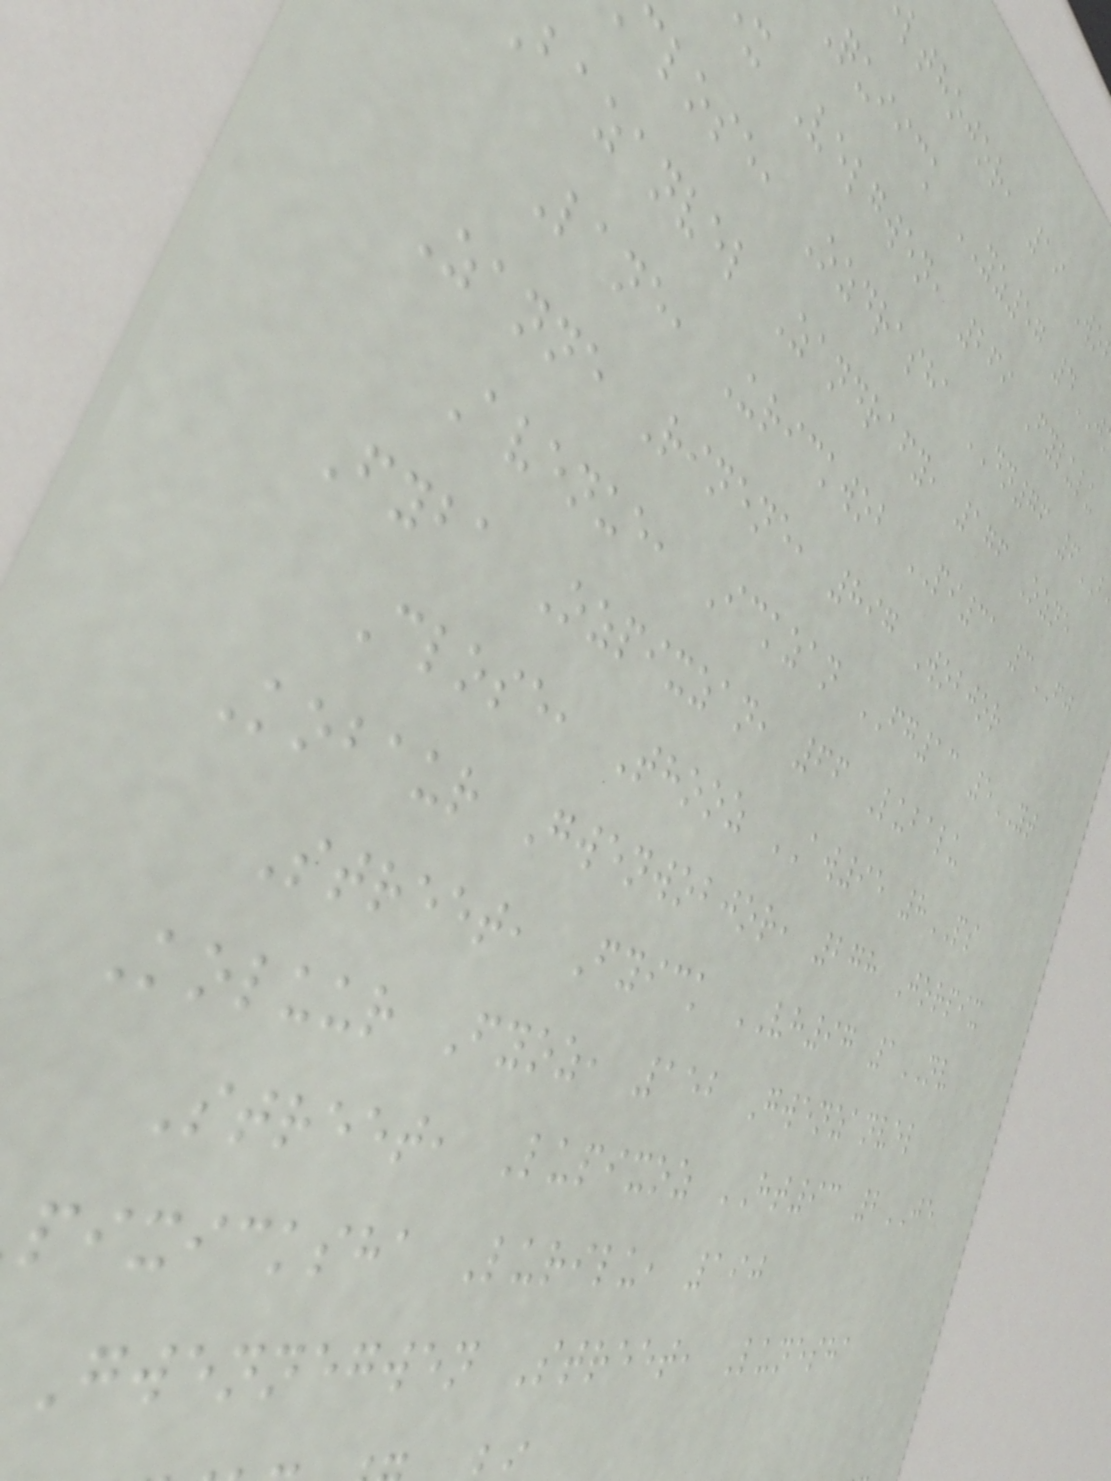lthojor, 19 Wo
quiick YZ57 4
x Velgwen, 269 Fylulu
close, Ozdrasha DN76 6
bazanvel Zandrafy, 176 Ozne
Lane, Urickwob PI31 3FJ
Zanne Rinene, 897 Wobjor
Avenue, Ickzan FG13 5YT
Fyba Ozpixzan, 66 Lubalu
Close, Thooz AW95 8PS
Kobaur Gwenwobjor, 278 Jorpix
Street, Fyick VH97 1NV
Koluur Fyoz, 152 Gwenzanvel
Street, Lupixoz HT93 2JE
pixicksha Lurilu, 190
Gwennegwen Street, Lunesha
